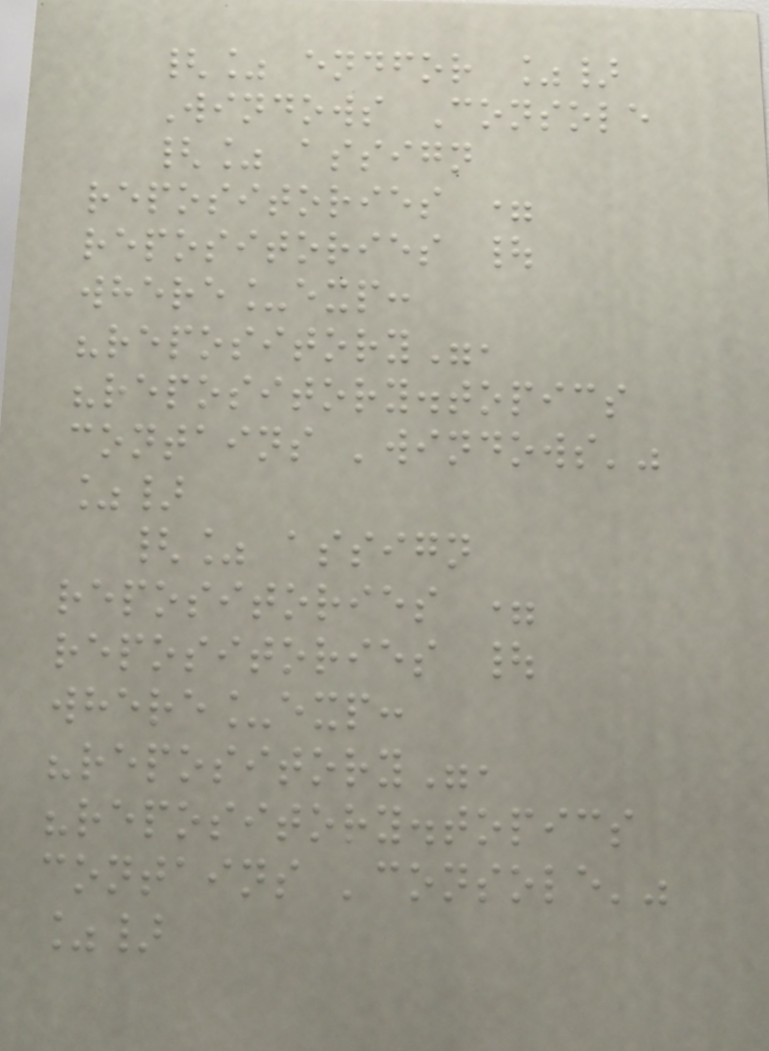{% endfor %}
Windows Console
{% assign
repositories =
repositories |
where_exp:
"repository",
"repository.topics
contains 'windows'"
%}
{% assign
repositories =
repositories |
where_exp:
"repository",
"repository.topics
contains 'console'"
%}
